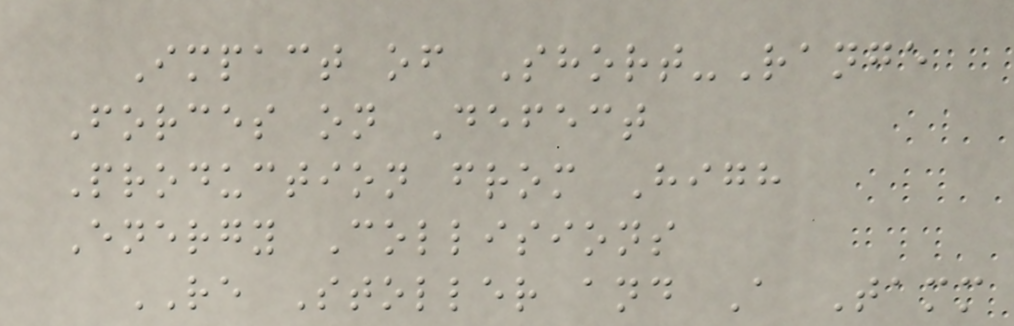Impact of Short-Range
Forces on Defect
Production from High
Energy Collisions
RE Stoller and A Tamm
